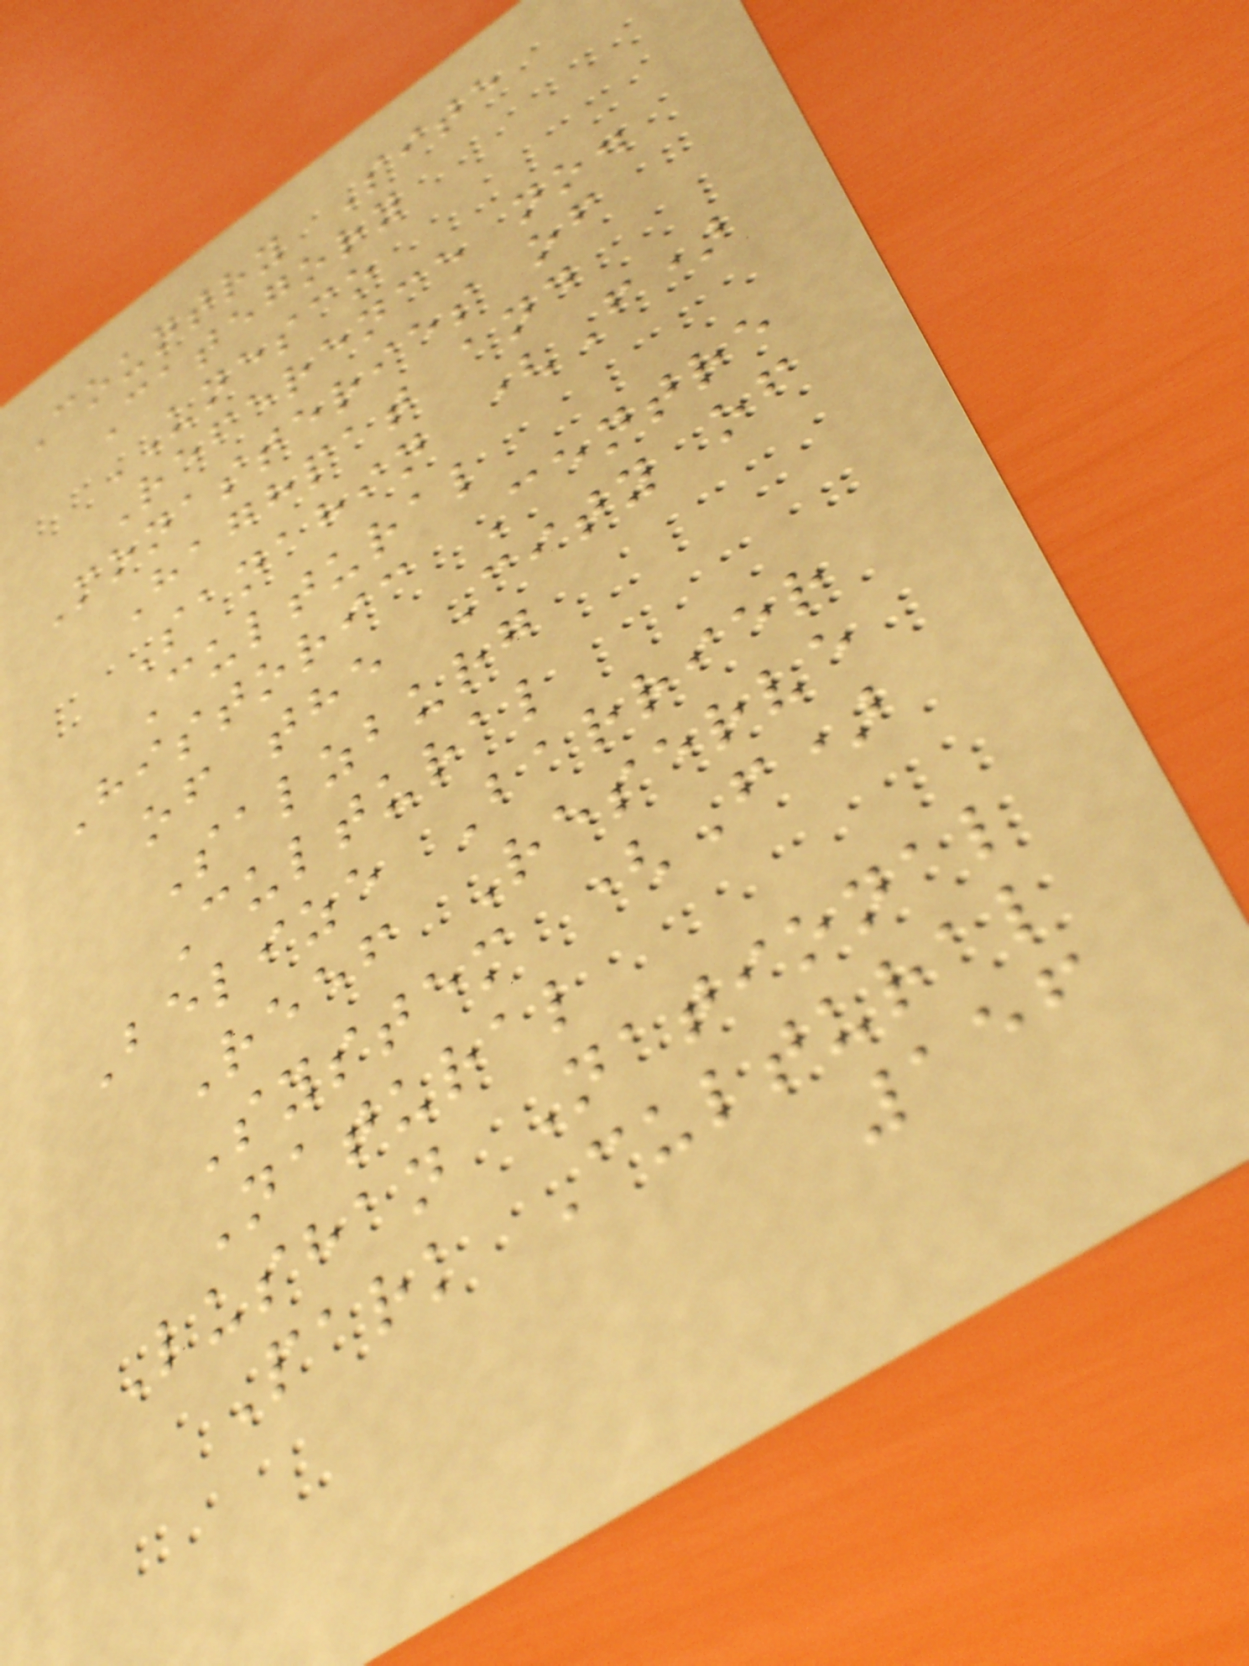Country Site
Category
UNESCO
Reference no.
Monasteries of
Haghpat and
Sanahin (F)
Cultural
Historic Centre
of the City of
Salzburg
Cultural
Belize Barrier
Reef Reserve
System (F)
Natural
Lushan National
Park Cultural
156
